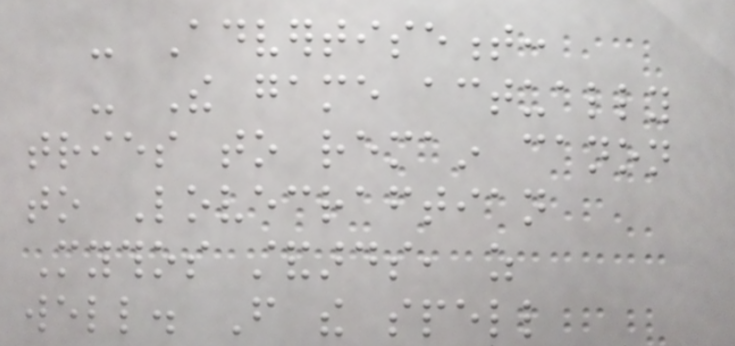- Advertisement:
- The game actually
tries to remain canon
to Lovecraftian
Mythos standards, as
well. From the spell
